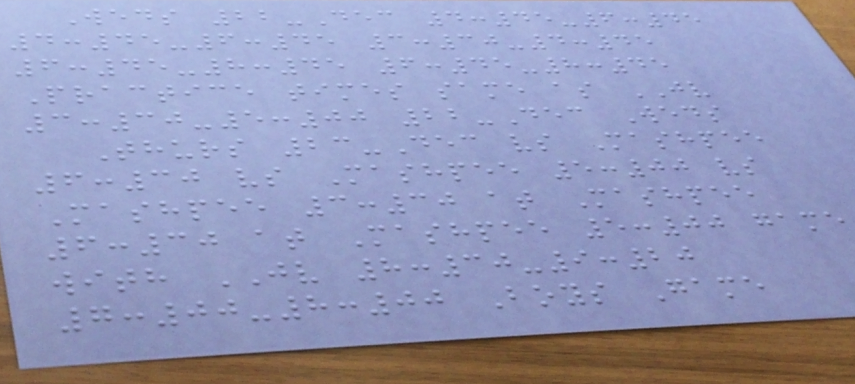Weds 22-Dec 4:45-6:45
4:45-6:45 3:30-4:45
6:45-8:45 6:45-8:45
Practice times same as JV
3:30-5:00 22-Dec Weds
Thurs 23-Dec vs Mashpee
6:30 vs Mashpee 5:00 vs
Mashpee 3:30 at Mashpee
6:30 at Mashpee 5:00 game
with JV 8:30-9:20
7:00-8:00 Boys Game
